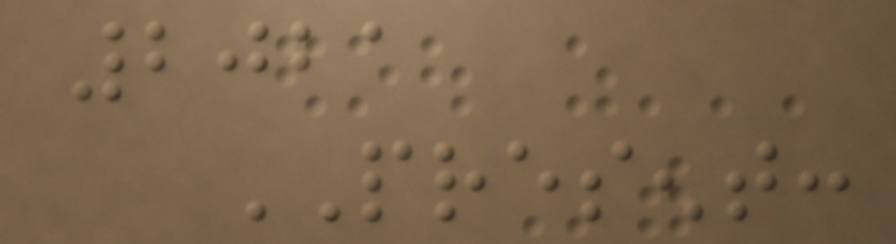2021
PRESENT:
